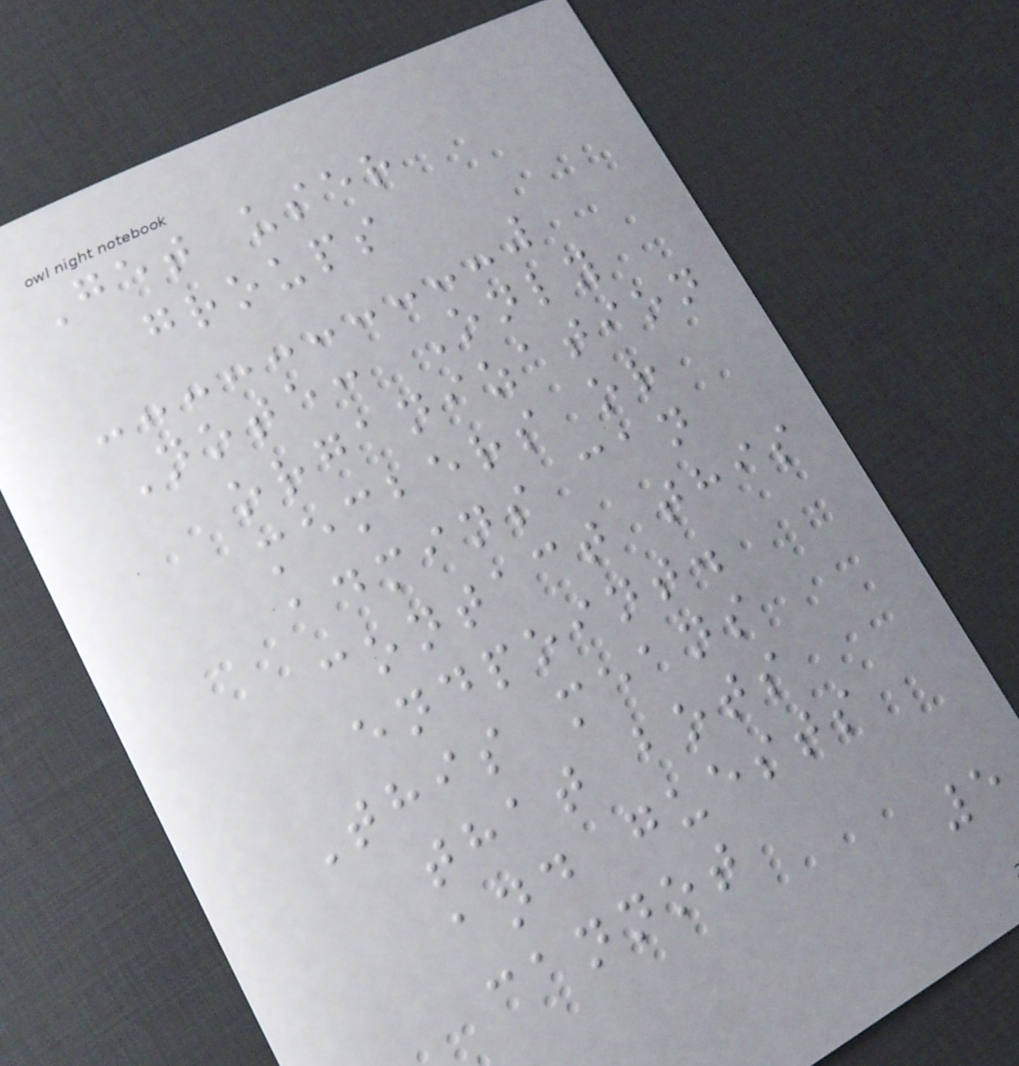Get user
groups
Note: Only
organization
members or
admins can
contact this
endpoint.
This means
that bots
and guests
cannot
5
